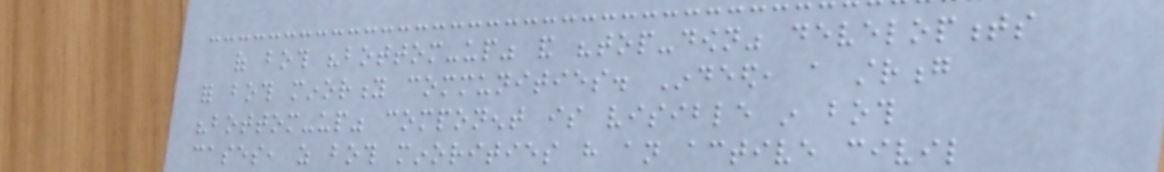of both "bottom-up" and "top-down" developments
for both minority communities. Indeed, a strong
"bottom-up" component is visible in both
cases, as both minorities have an active civil
